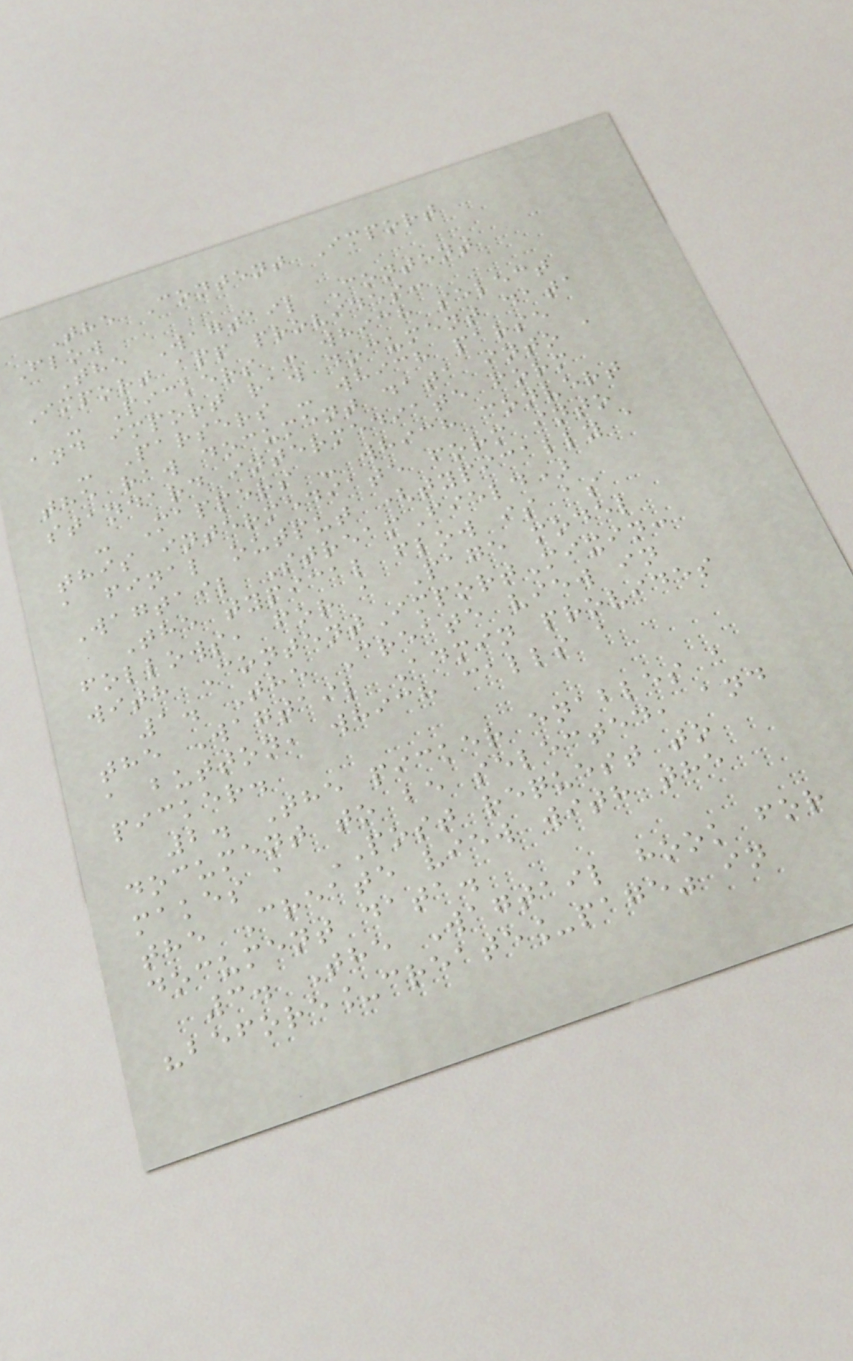The Content Import
Flow
The Wagtail Content
Import app provides:
- Pickers - which select
and import raw document data
- Parsers - which parse
the raw document data into a
standard intermediate form
- Mappers - which convert
this intermediate form into
a final output (typically a
Wagtail StreamField)
The typical flow is as
follows, for a Page model
with ContentImportMixin:
1. The Create view in
the Wagtail Admin provides
a button, which calls a
picker.
2. The picker enables a
document to be selected, and
makes a POST request to
the Create view with the
document data.
3. The Wagtail hook for
"before_create_page" in
